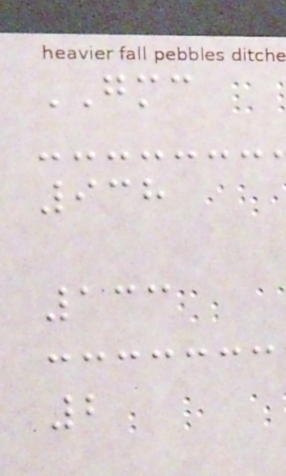GMC
938
133
2
